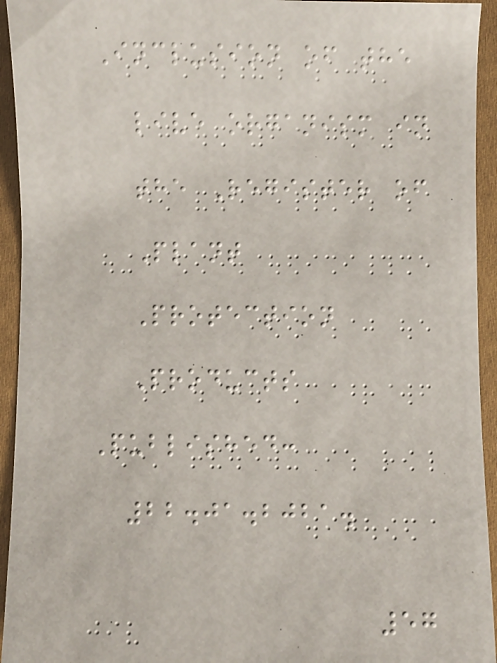Inclusion of the
live organism in
the Register of
Plant
Protection
Products
Published:
22.01.2021.
57
